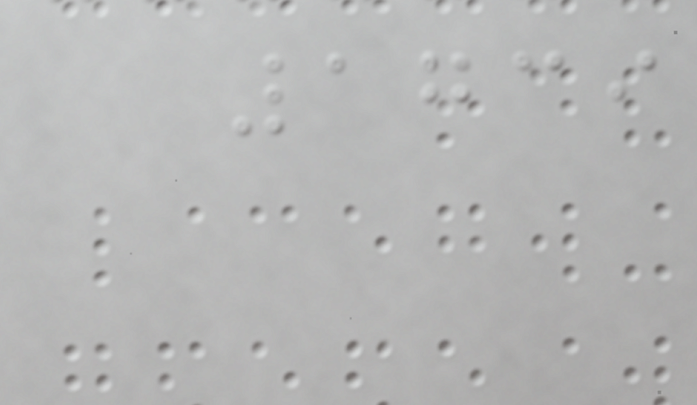1739
